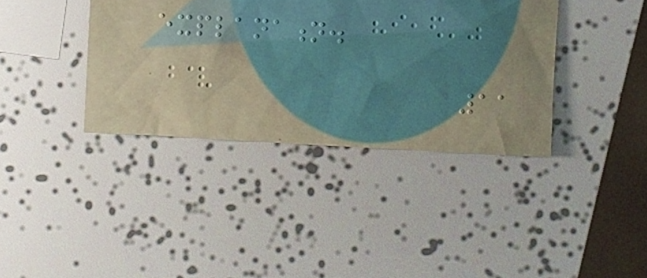explanation.
11
